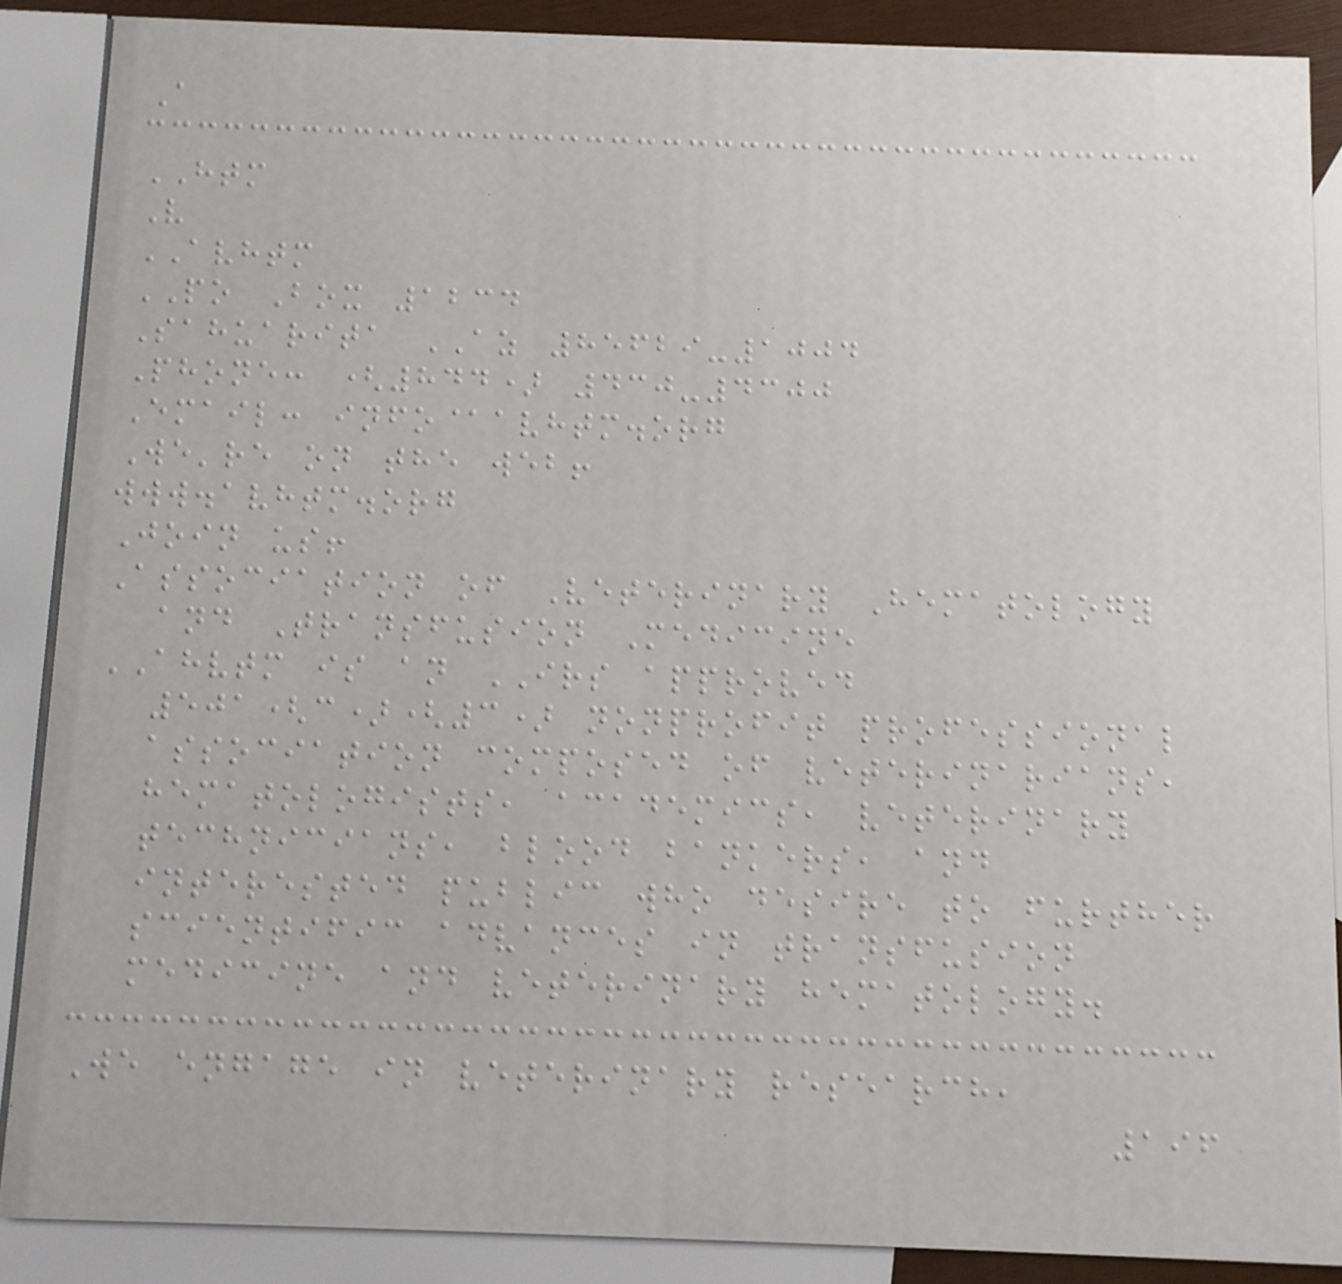A
HTM
V
AVHTM
PO Box 1234
Sahuarita AZ 85629-1004
Phone: (844) 430-4300
Email: info@avhtm.org
We're on the web!
www.avhtm.org
Join us!
Association of Veterinary Hematology
and Transfusion Medicine
AHVTM is an IRS approved
501(c)(3) nonprofit professional
association composed of veterinarians,
hematologists, academics, veterinary
technicians, blood bankers, and
interested public who desire to further
scientific advances in transfusion
medicine and veterinary hematology.
We engage in veterinary research,
196
